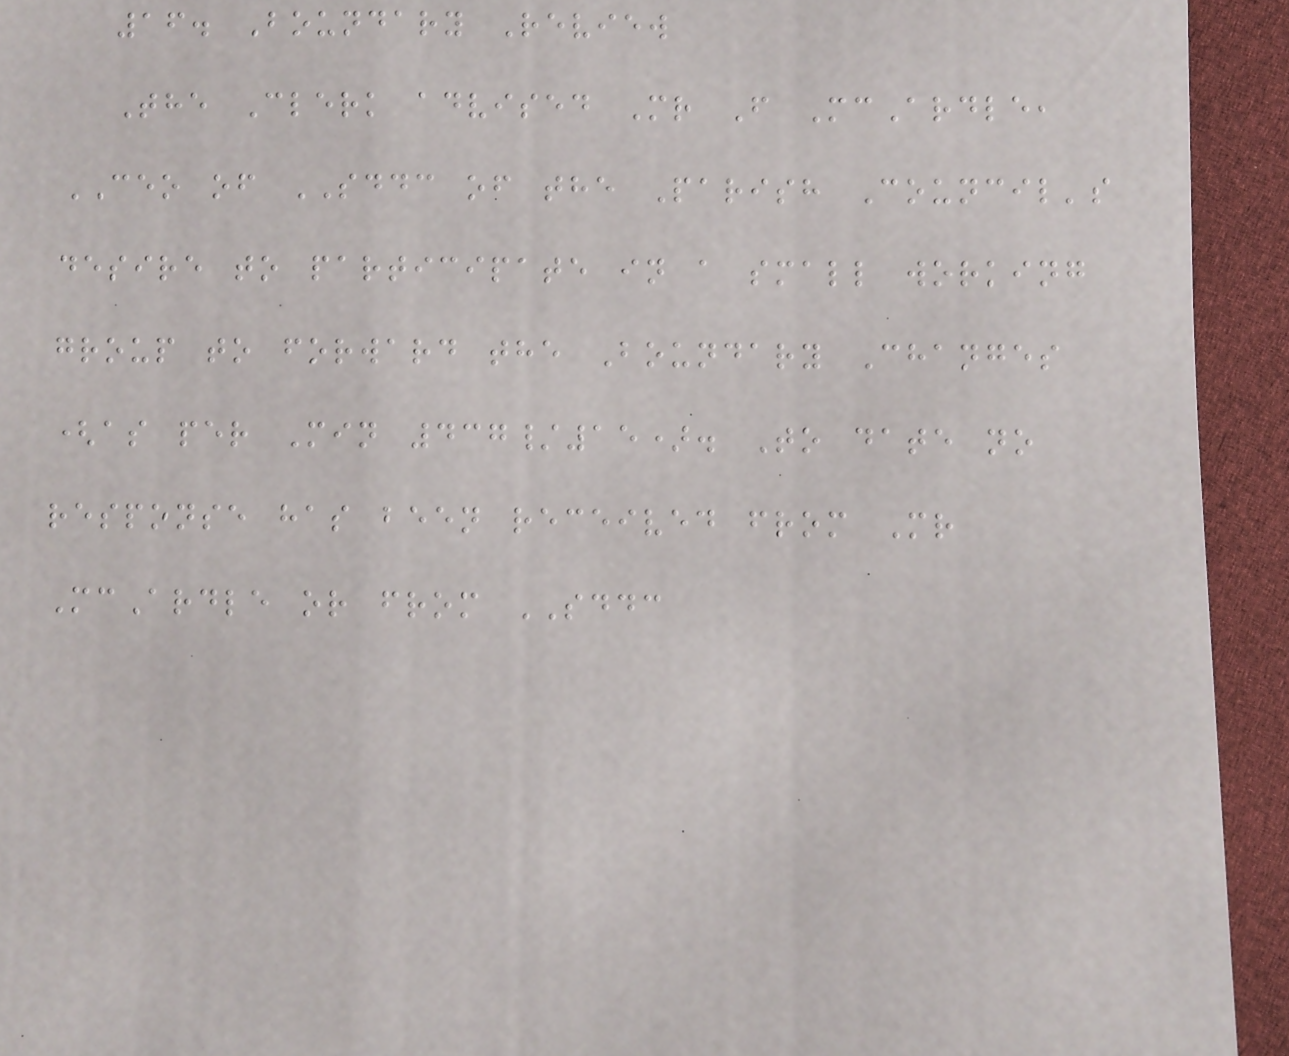16. Boundary Review
The Clerk advised Mr F McArdle,
CEO of SDDC of the Parish Council's
desire to participate in a small working
group to forward the Boundary Changes
(as per Min 437/15). To date no
response has been received from Mr
McArdle or from SDDC
